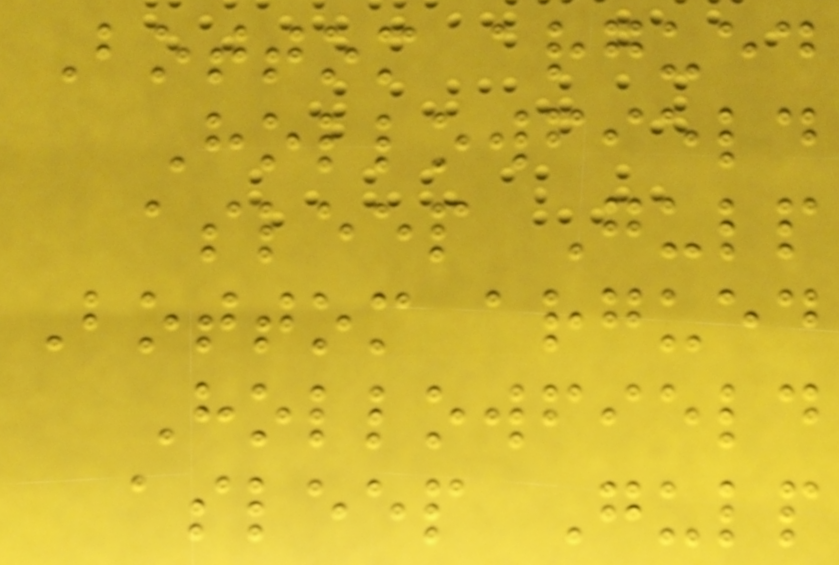Bottom argued
Hollowfield
asleep Gulp
Bottom argued
Hollowfield
asleep Gulp
